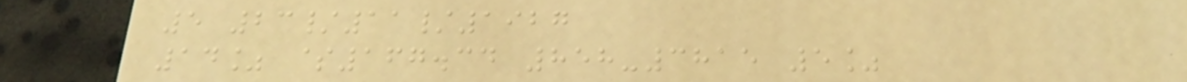5 23/11/1927
14% $167.34 858-3815 5%
